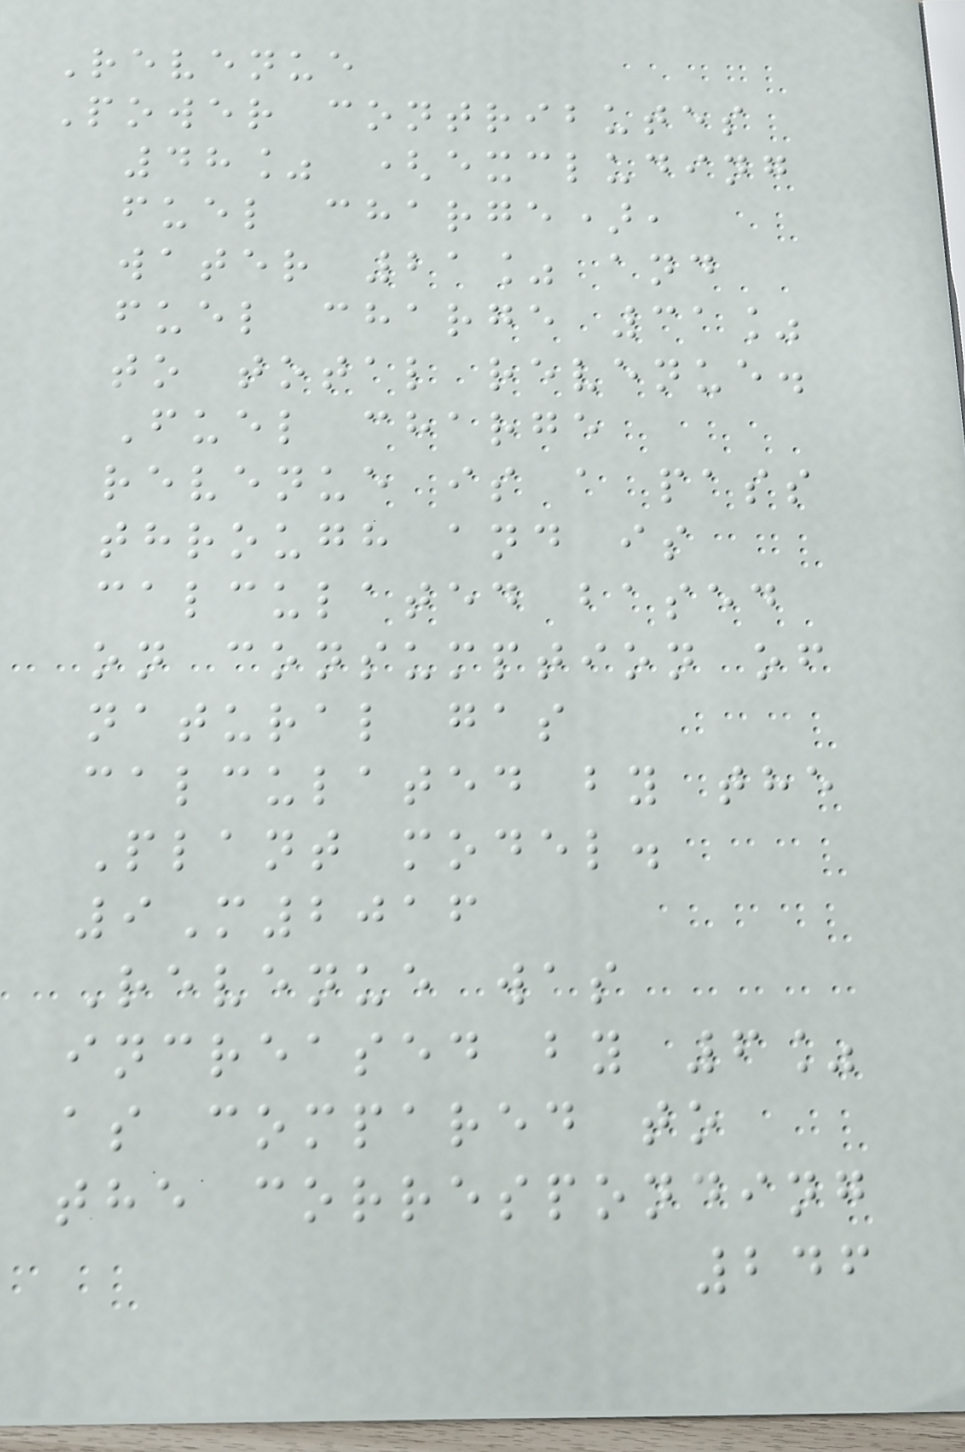Revenue
Power contributes
48% (excluding
fuel charge),
water 21% and
fuel charge 31%
to total revenue.
Fuel charge
revenue is a pass
through and is
calculated based
on consumption of
natural gas
calculated by the
Plant model.
9M2016
Revenue was
increased by 6%
as compared to
the corresponding
246
